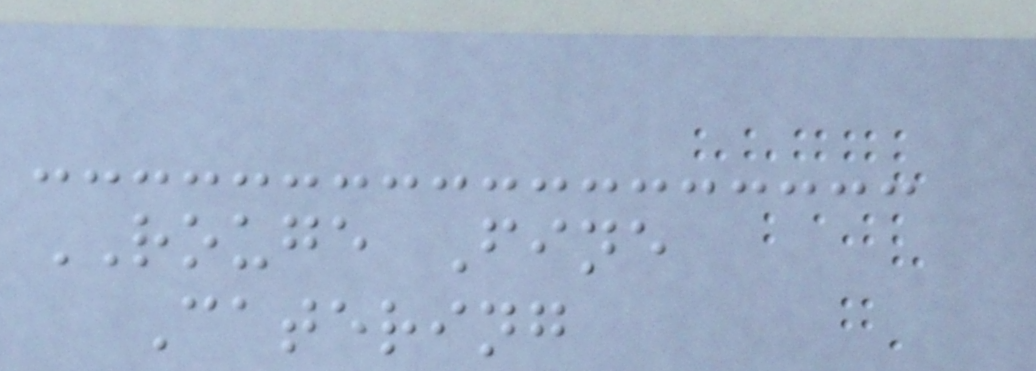ROUGE Fine
Catering
